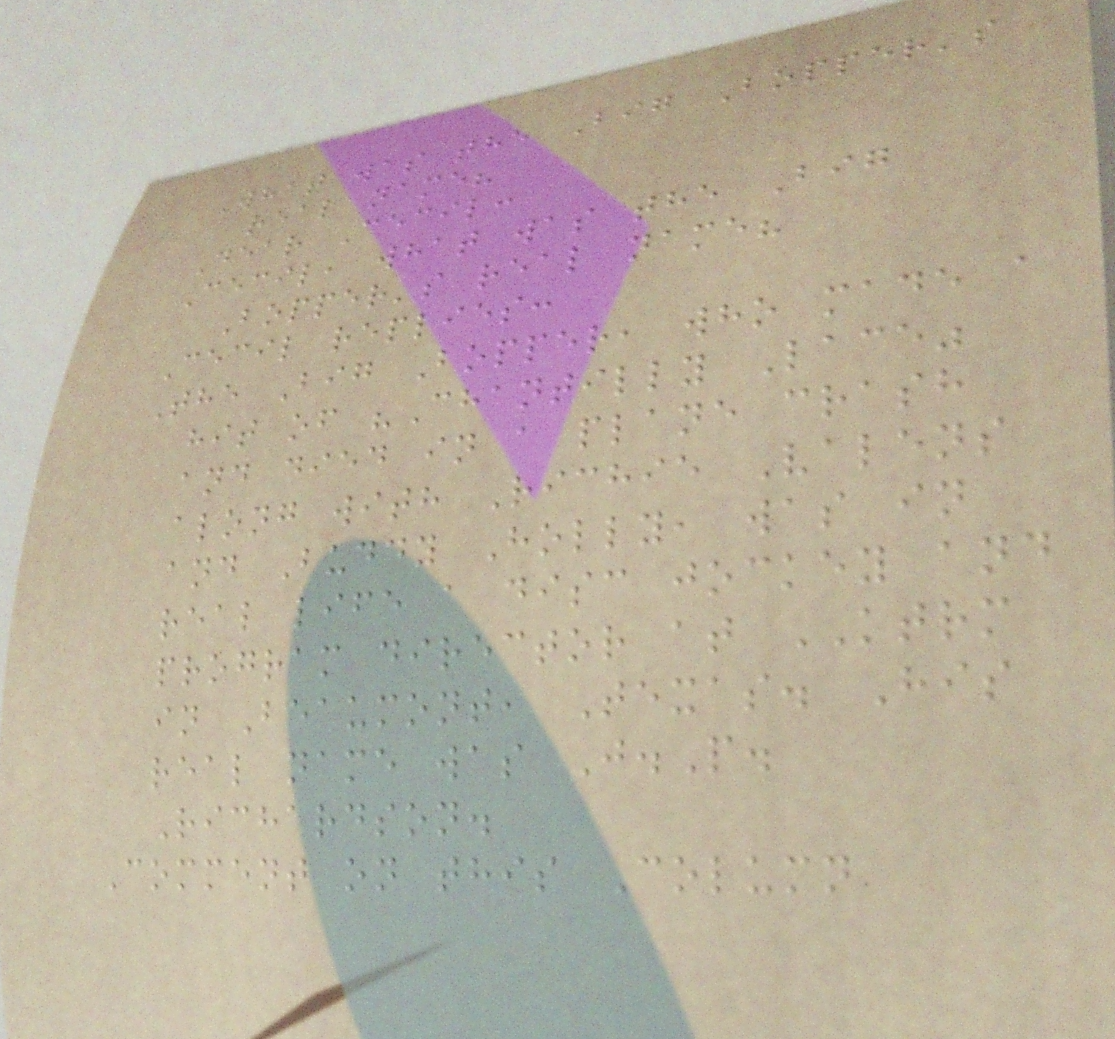What was the Big Bopper's
real name?
Dear Cecil:
Cecil, what was the Big
Bopper's real name?
Cecil replies:
The Big Bopper, who made a
hit of "Chantilly Lace"
and died in a plane crash
along with Richie Valens
and Buddy Holly, was in
real life a disc jockey and
program director at KTRM
in Beaumont, Texas. His
real name was J.P.
Richardson.
Comment on this Column
